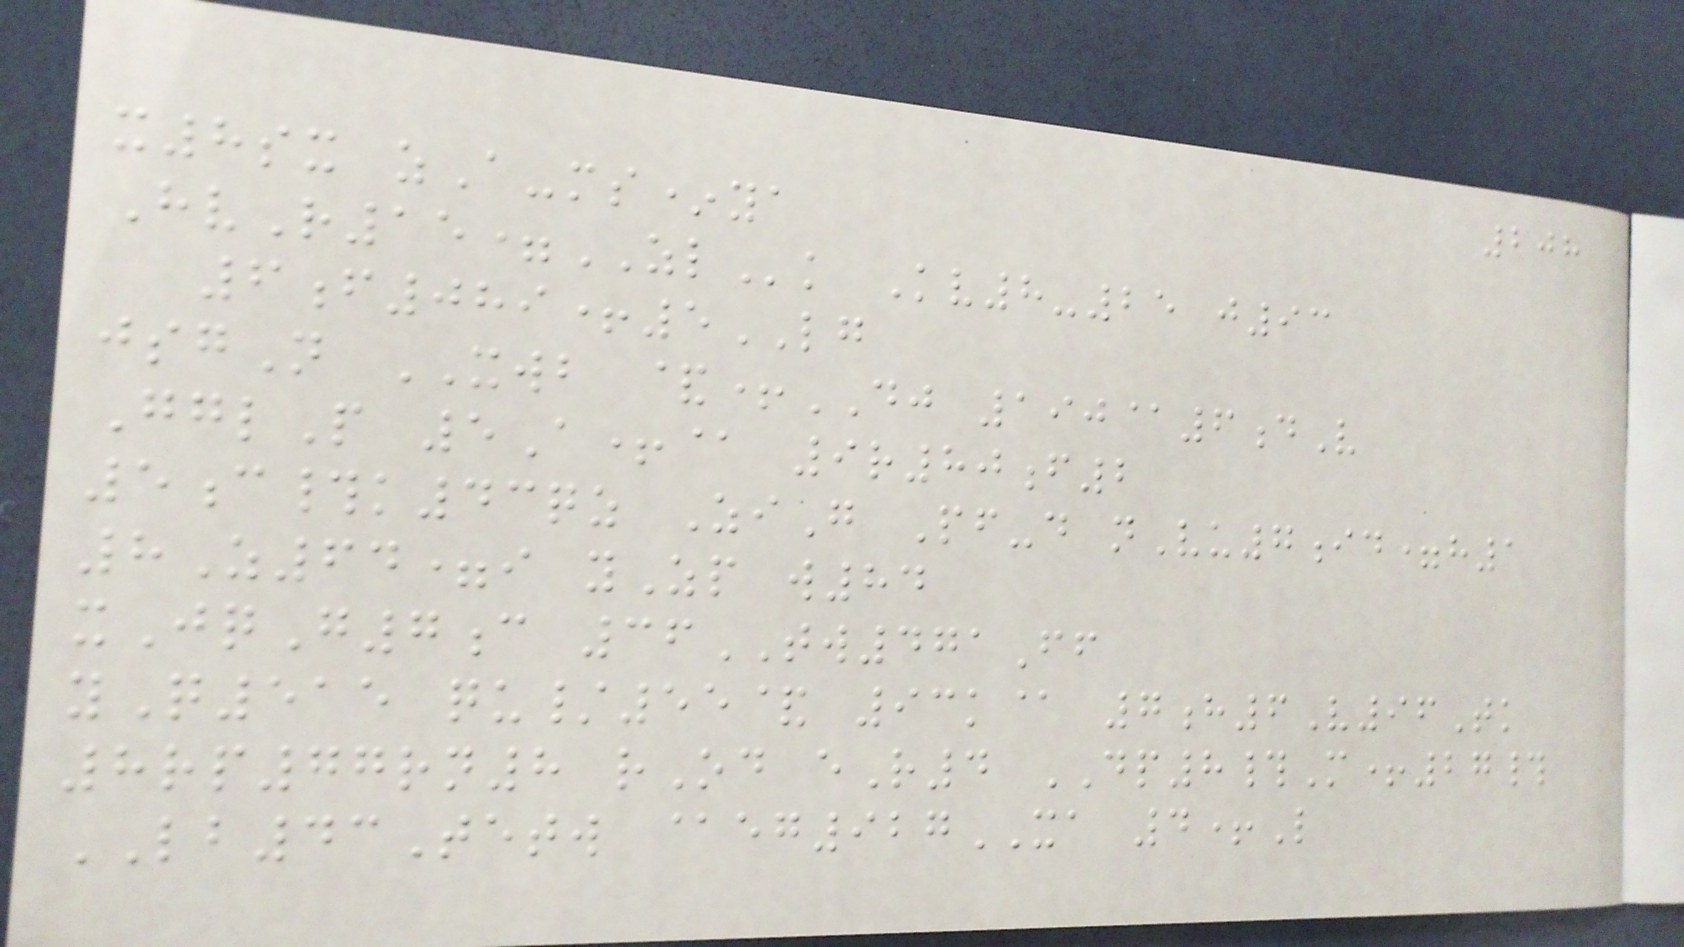208
x8sx zA-ms*ya
HvR15=ZLk Kv8-25 j93
6f089+5LG
jsgN XWB &+DJ 190@6dV
GglP 5A+@ 9r80f2
5c#k43qz ZiG Pf-d nVu7id=h1
8Z64=i yZp w84
xJqG7c 36TW471Ff
yQ515 qu/55& 93k@ 7h6V96Tk
8rp77rn8 rOd eR4 DP8#M+27#
LB43Tetw @eg927XA 4+L
